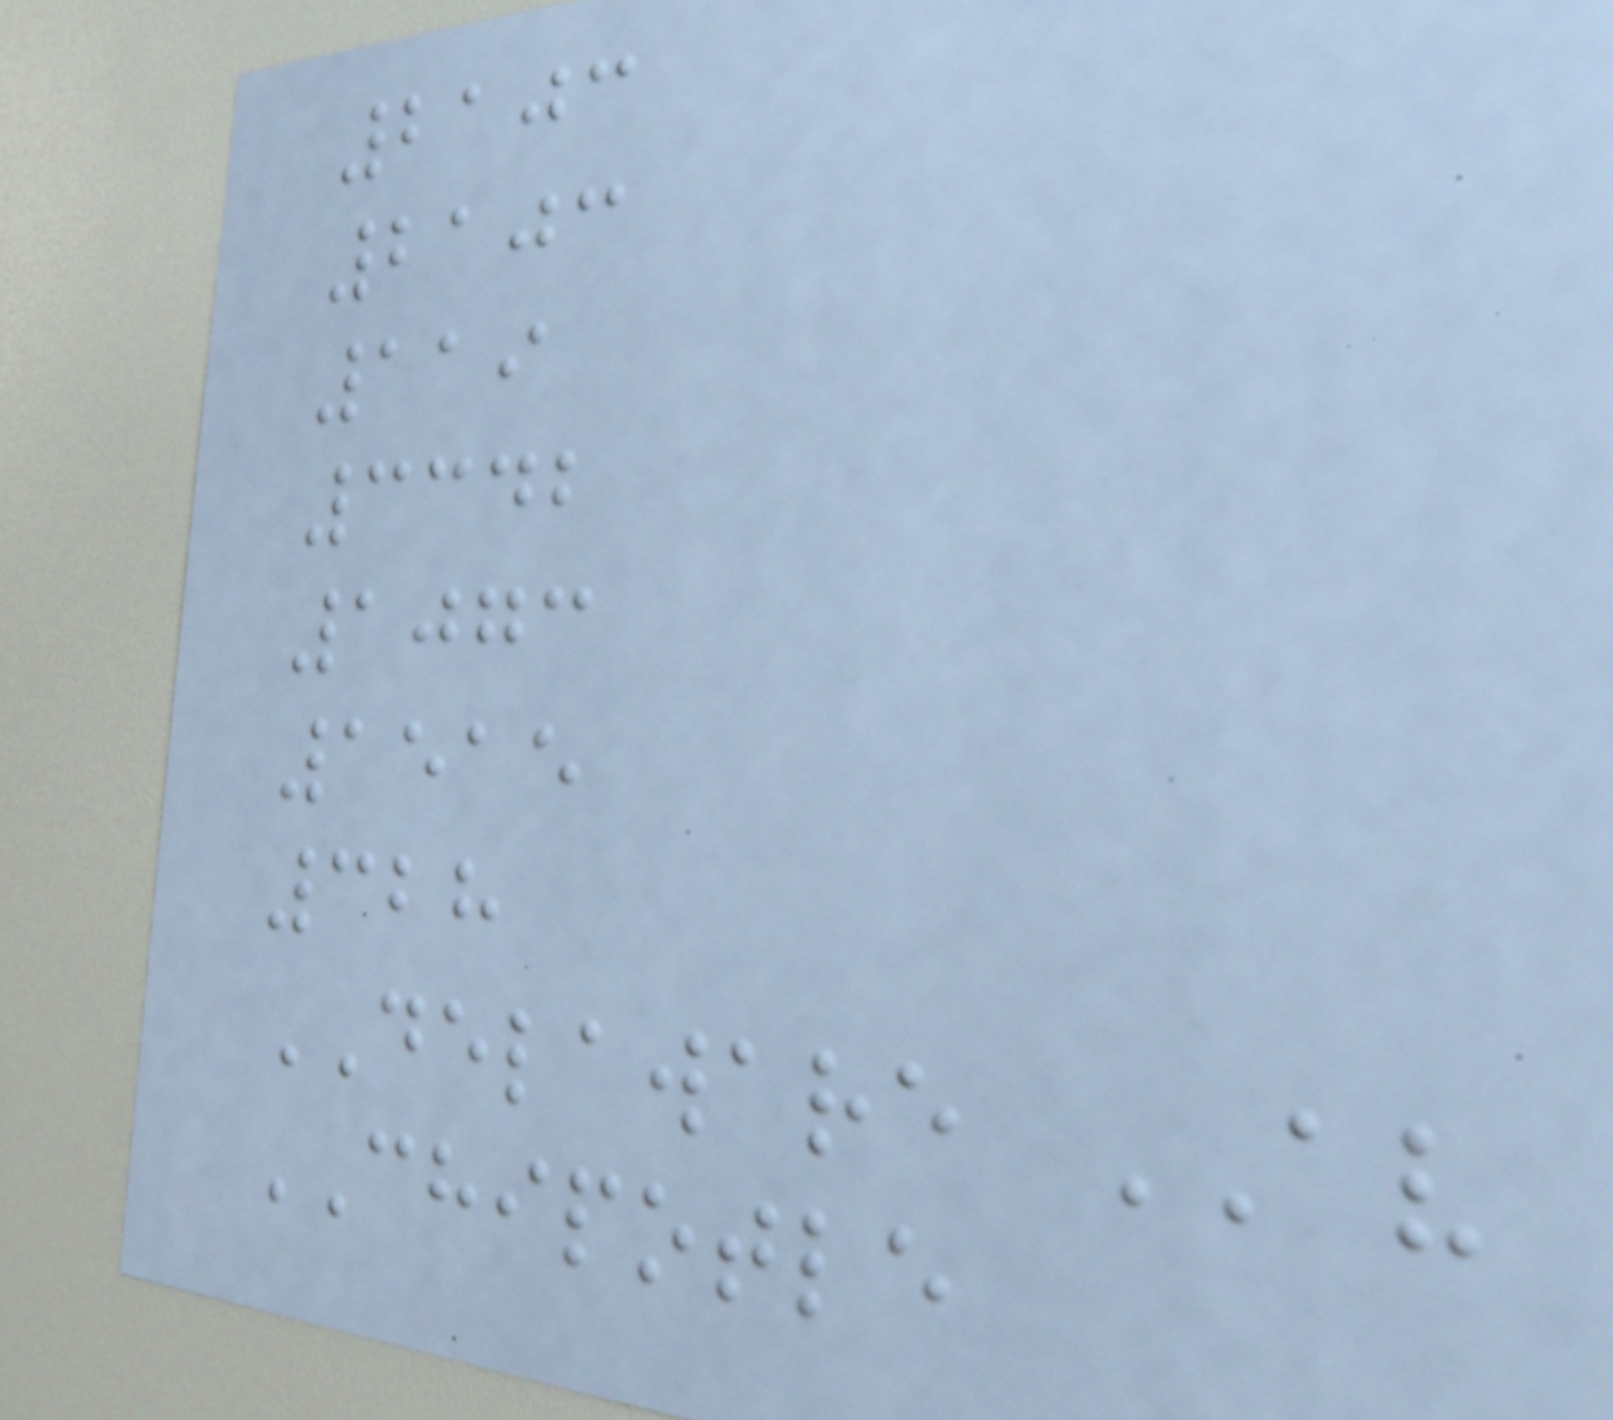2103
2103
119
3342
1073
1515
328
DELAWARE AV
CHIPOTLE
